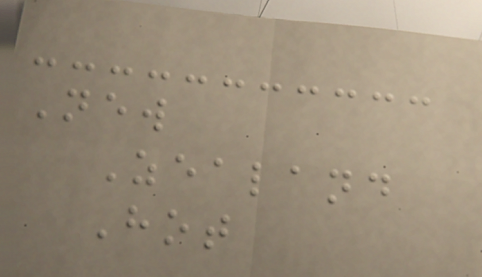New
Zealand
Hot
